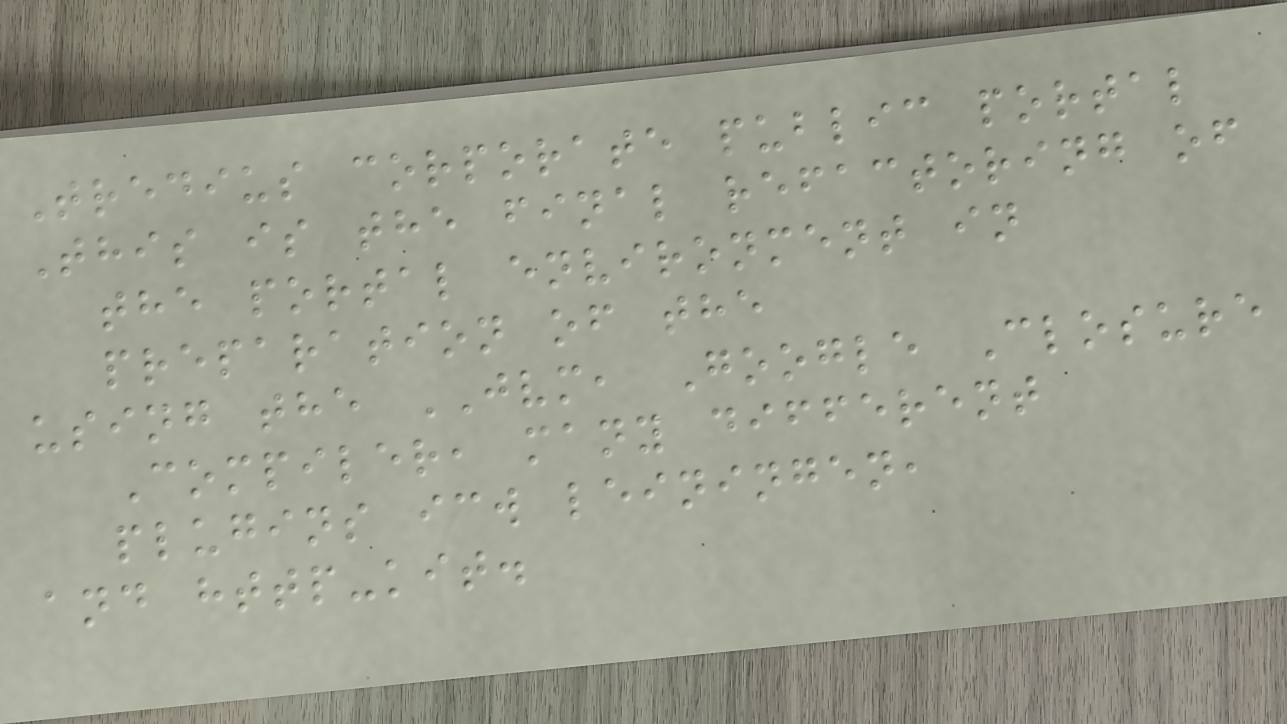Tredius corporate public portal
This is the final refactoring of
the portal environment in
preparation of the
using the JVM, Google Closure
Compiler, many different
plugins icw leiningen,
and http-kit.
